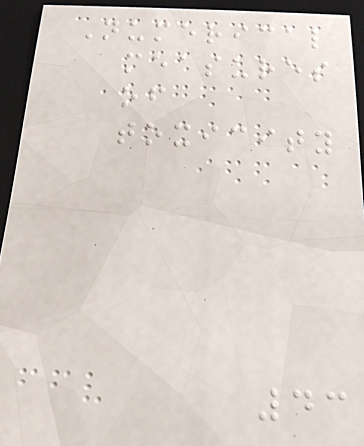Numerical
measures
of
toxicity
43
